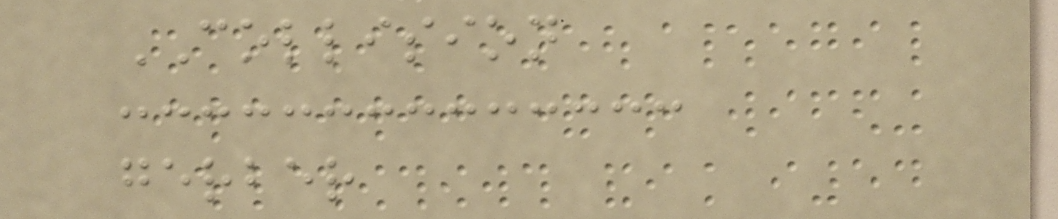COLLISION
gerber
